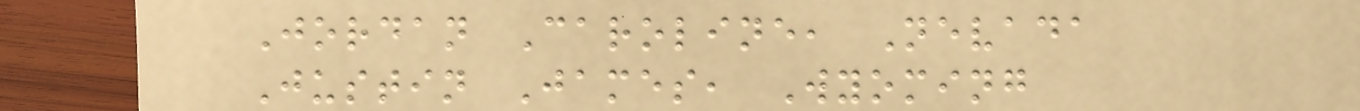Jordan Caroline, Nevada
Justin James, Wyoming
